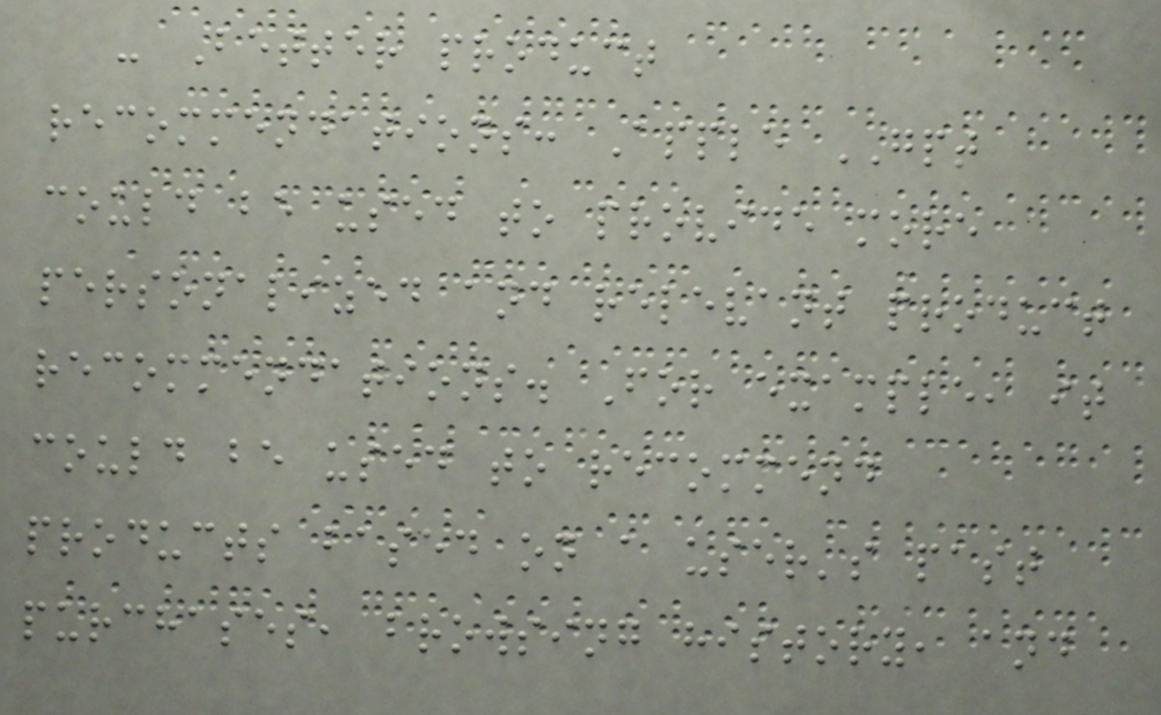- Better product
recommendations: Apple GPT
could be used to provide more
personalized and relevant product
recommendations. For example, it
could be used to recommend
products based on a user's past
purchases, browsing history, and
